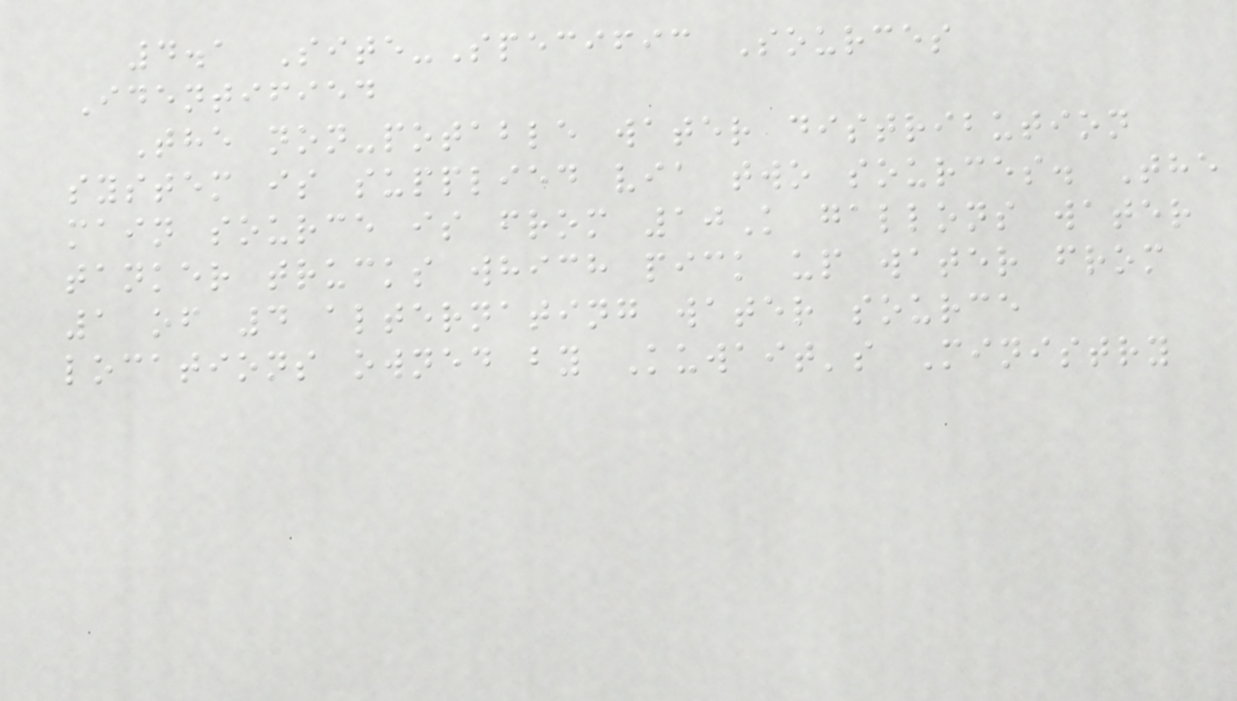4.1 Site-Specific Sources
Identified
The non-potable water distribution
system is supplied via two sources. The
main source is from 10K gallons water
tanker trucks which pick up water from
1 of 4 alternating water source
locations owned by Kuwait's Ministry
